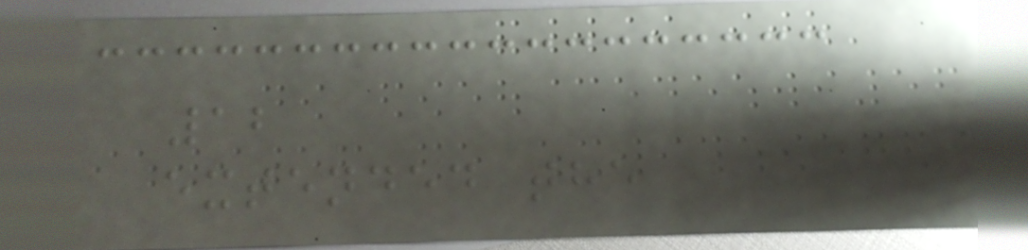12
extended the
